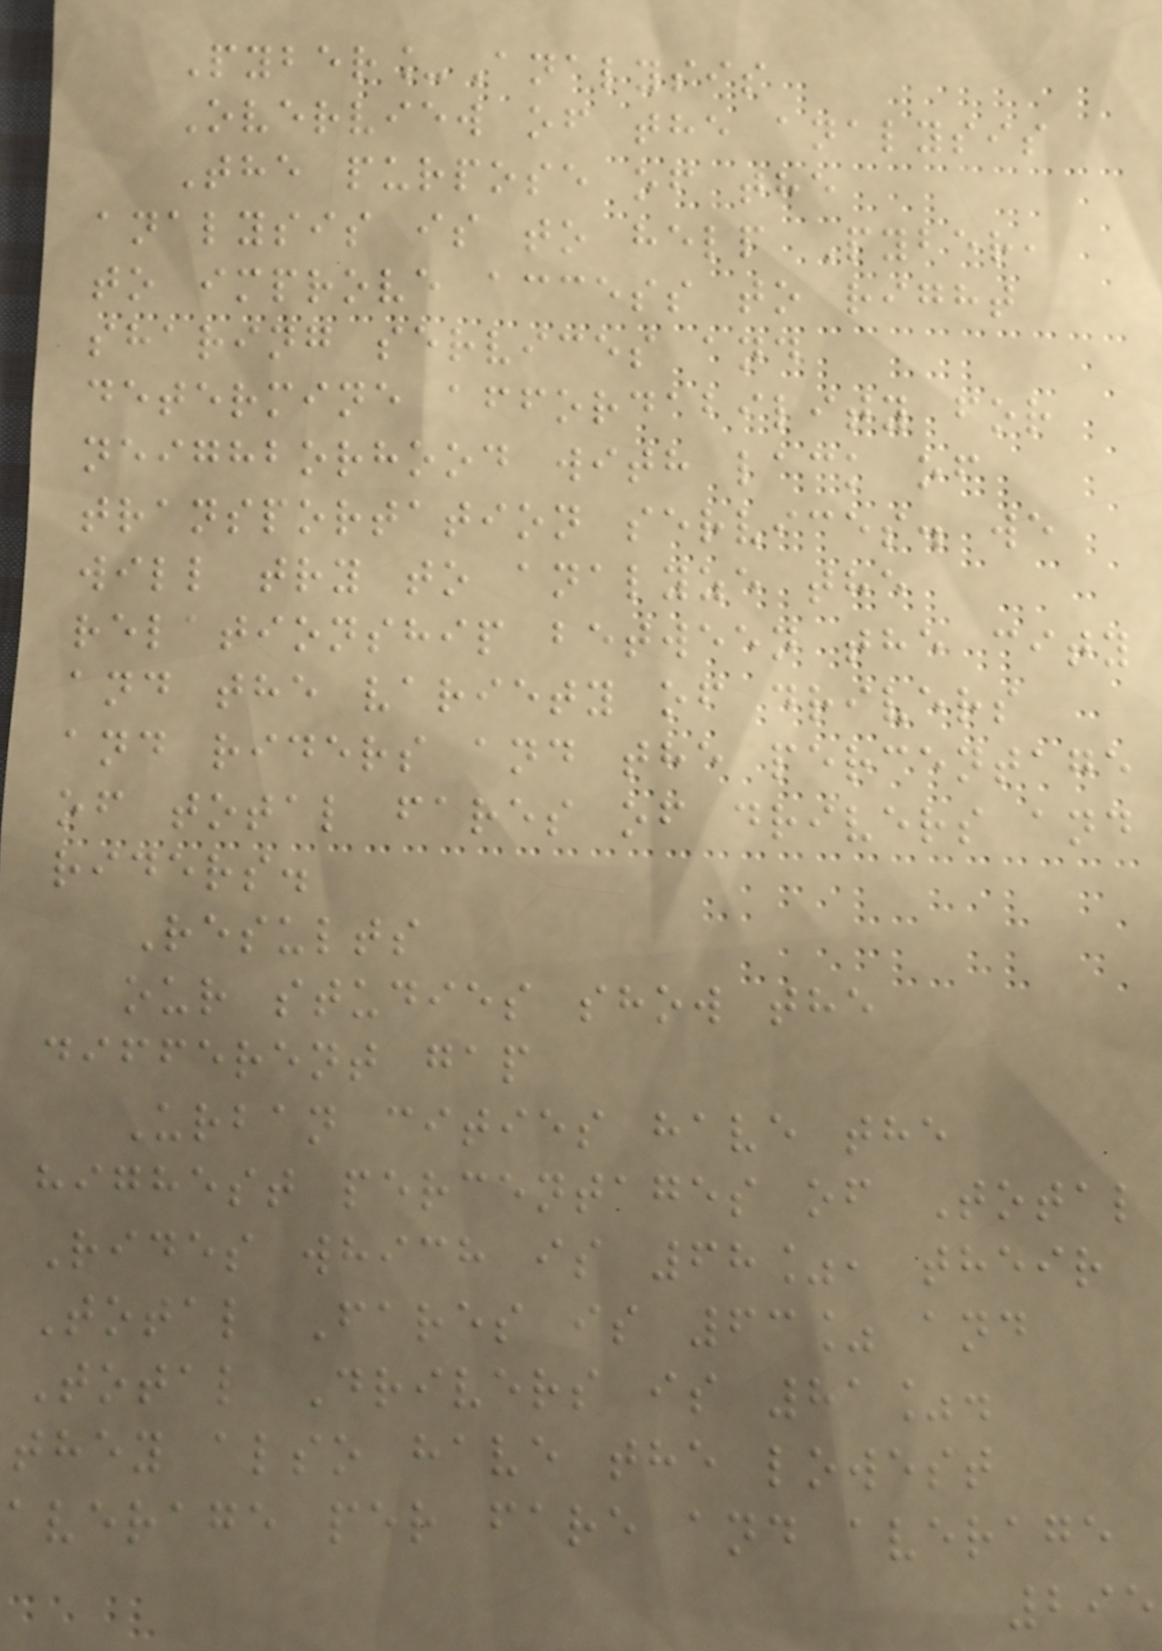Pyber_Analysis
Overview of the analysis
The purpose of the
analysis is to help Pyber,
to improve access to right
sharing services and
determine affordability for
neighborhood with lack of
transportation services. we
will try to analyze the
relationship between the city
and the variety of drivers
and riders and the percentage
of total fares of drivers and
riders.
Results
our studies show the
different gap
Urban cities have the
highest percentages of Total
Rides which is 68%, their
Total Fares is 63% and
Total Drivers is 81%.
they also have the lowest
average per fare and average
295
